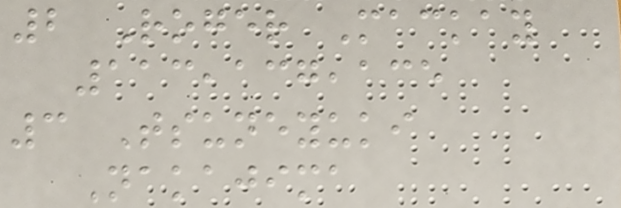2 Roger Mackay
113,137,135
3 Tsuneyuki
Nakajima
